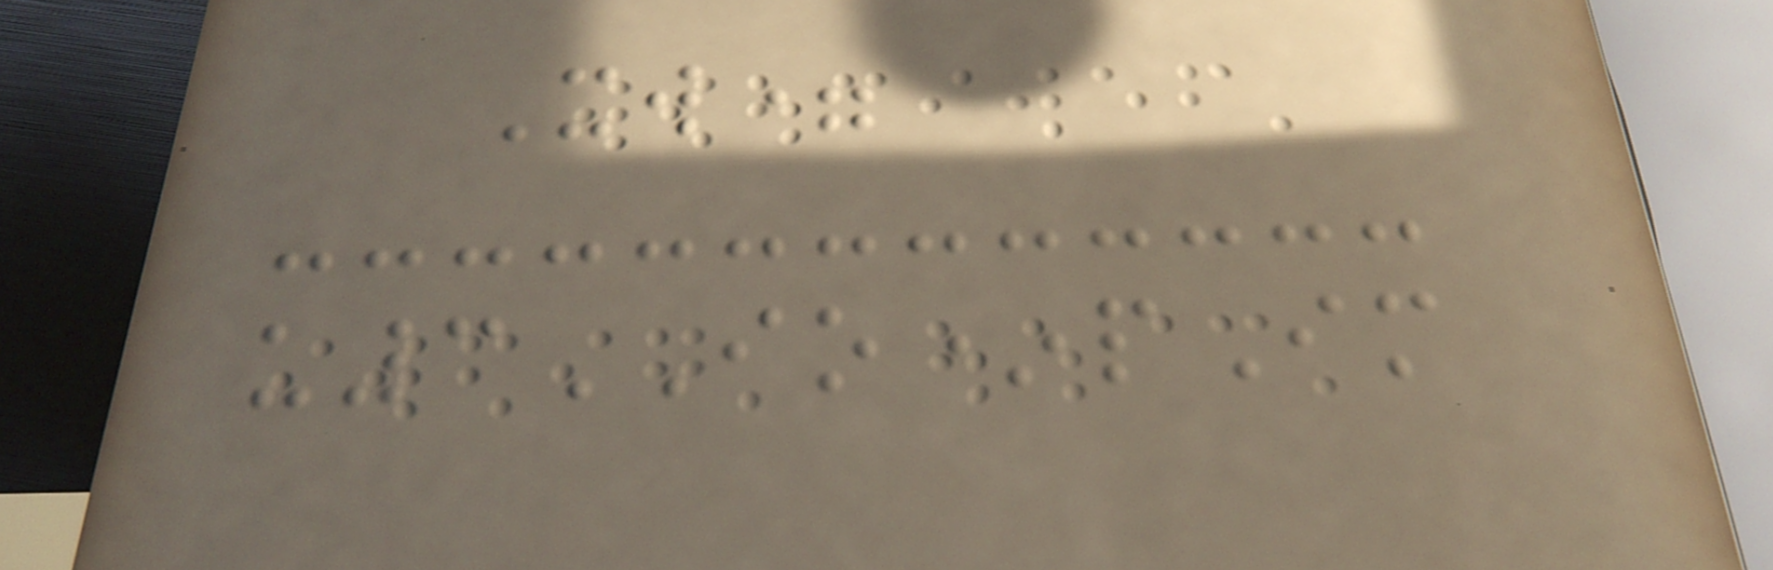Xw=
u3IO*pIm
